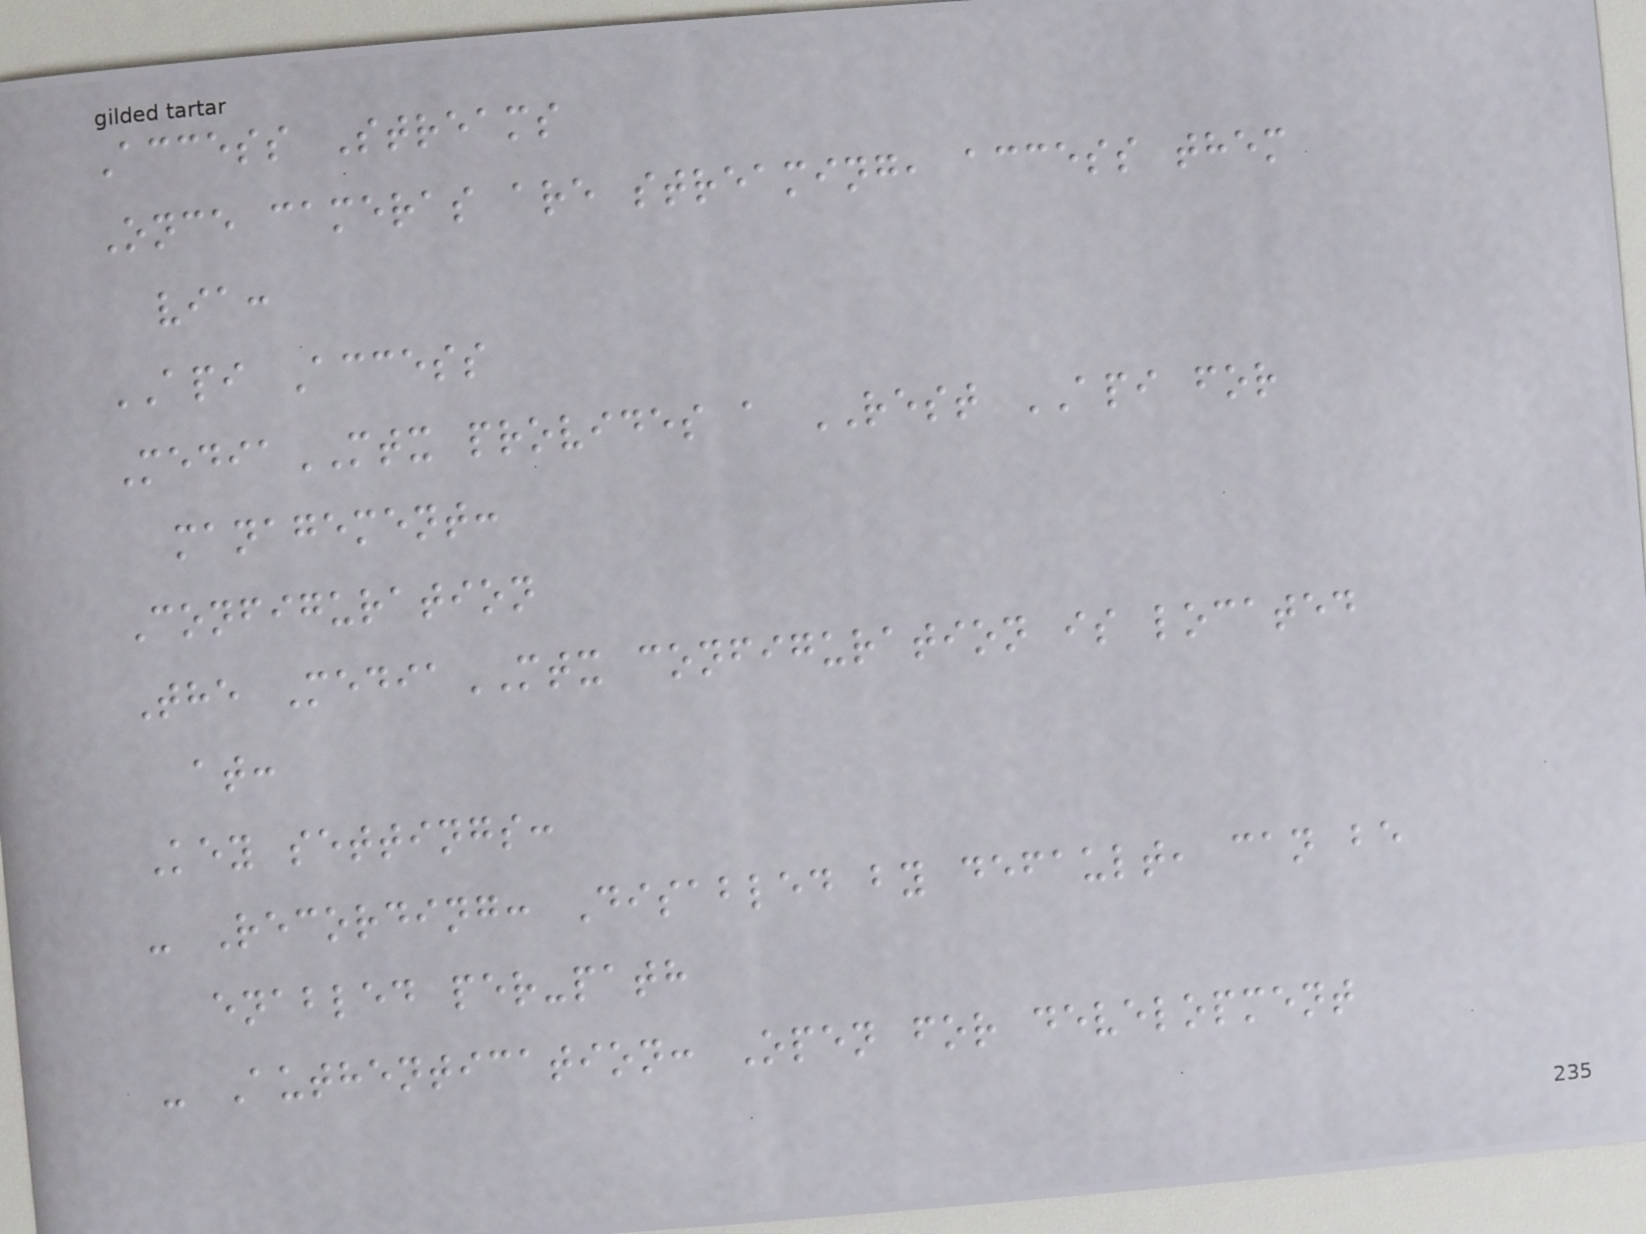Access Streams
Once cameras are streaming, access them
via:
API Access
MediaMTX provides a REST API for
management:
Configuration
The MediaMTX configuration is located
at:
Key settings:
- Recording: Disabled by default, can be
enabled per-path
- Authentication: Open for development
